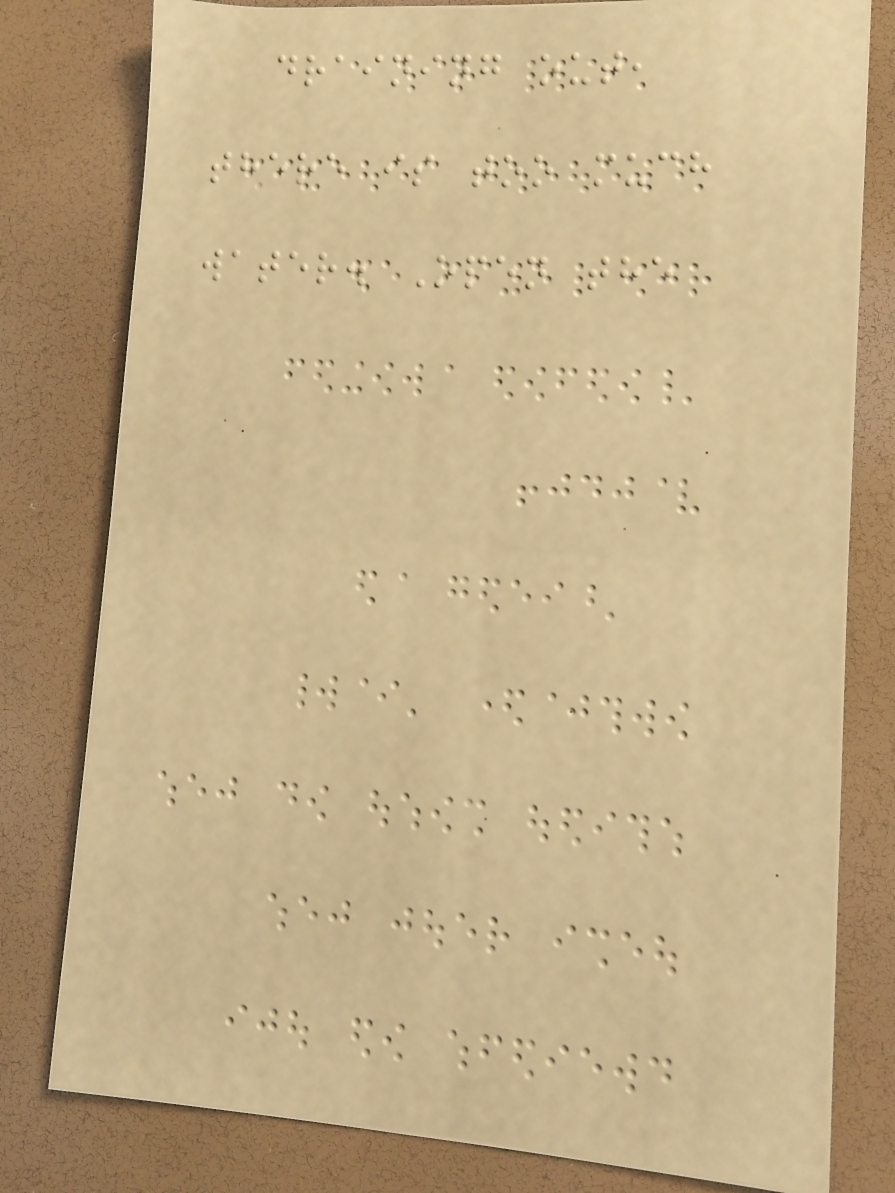draining out,
there is too much
water. Open the
